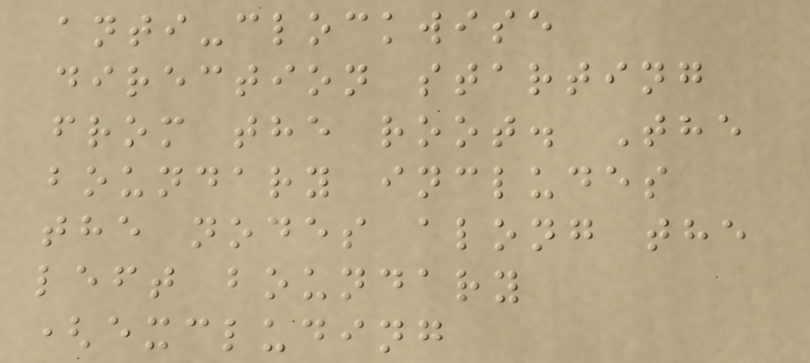anti-clockwise
direction starting
from the root. The
boundary includes
the nodes along the
left boundary
(excluding
